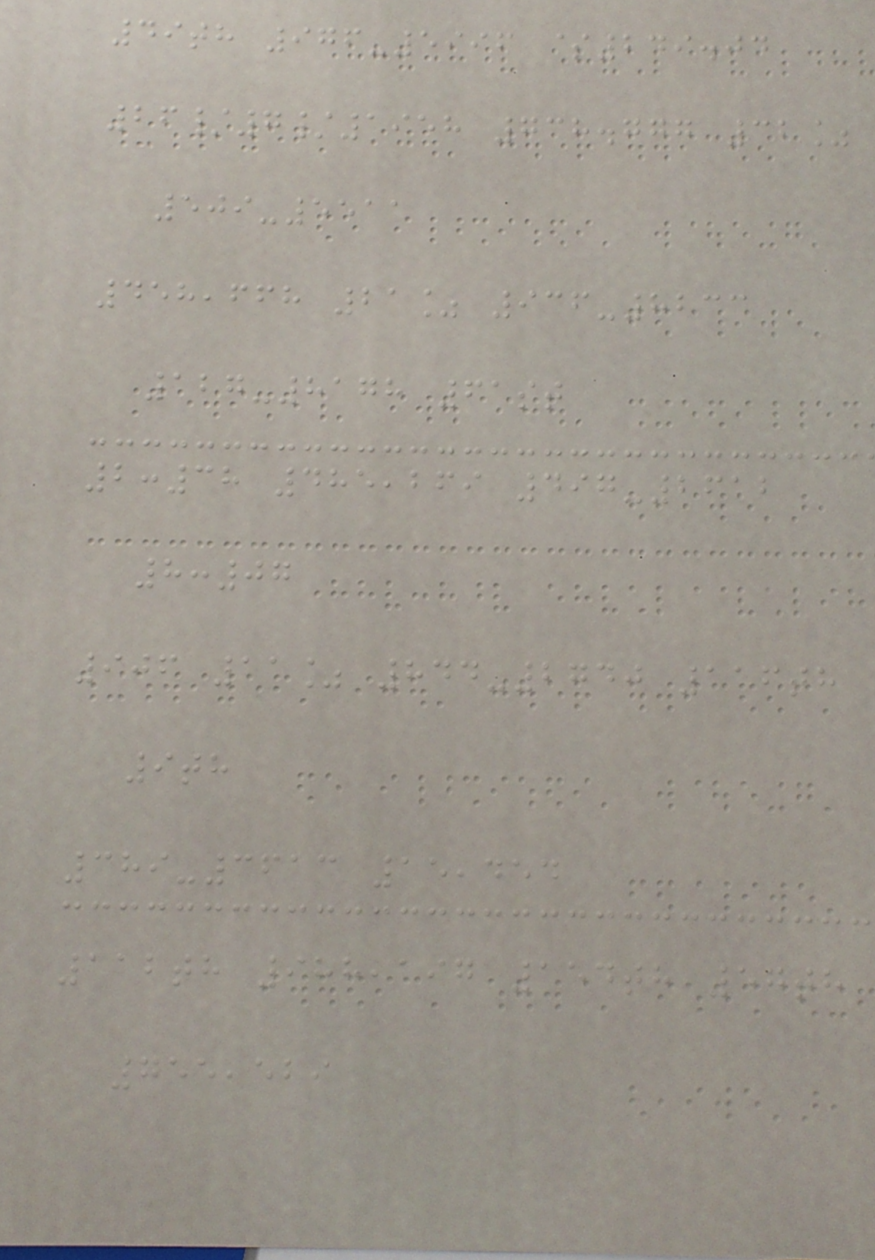49th 976-5996 $249.04
26/7/1958 738.777 32%
509-5511
458,668 21% 936-8233
127-8178 61st
2:38 485,269 497-2612
8:07
906 11% 844-2740 116th
9th
389-3613 15,454
112th 988,197 154th 57th
755,529
